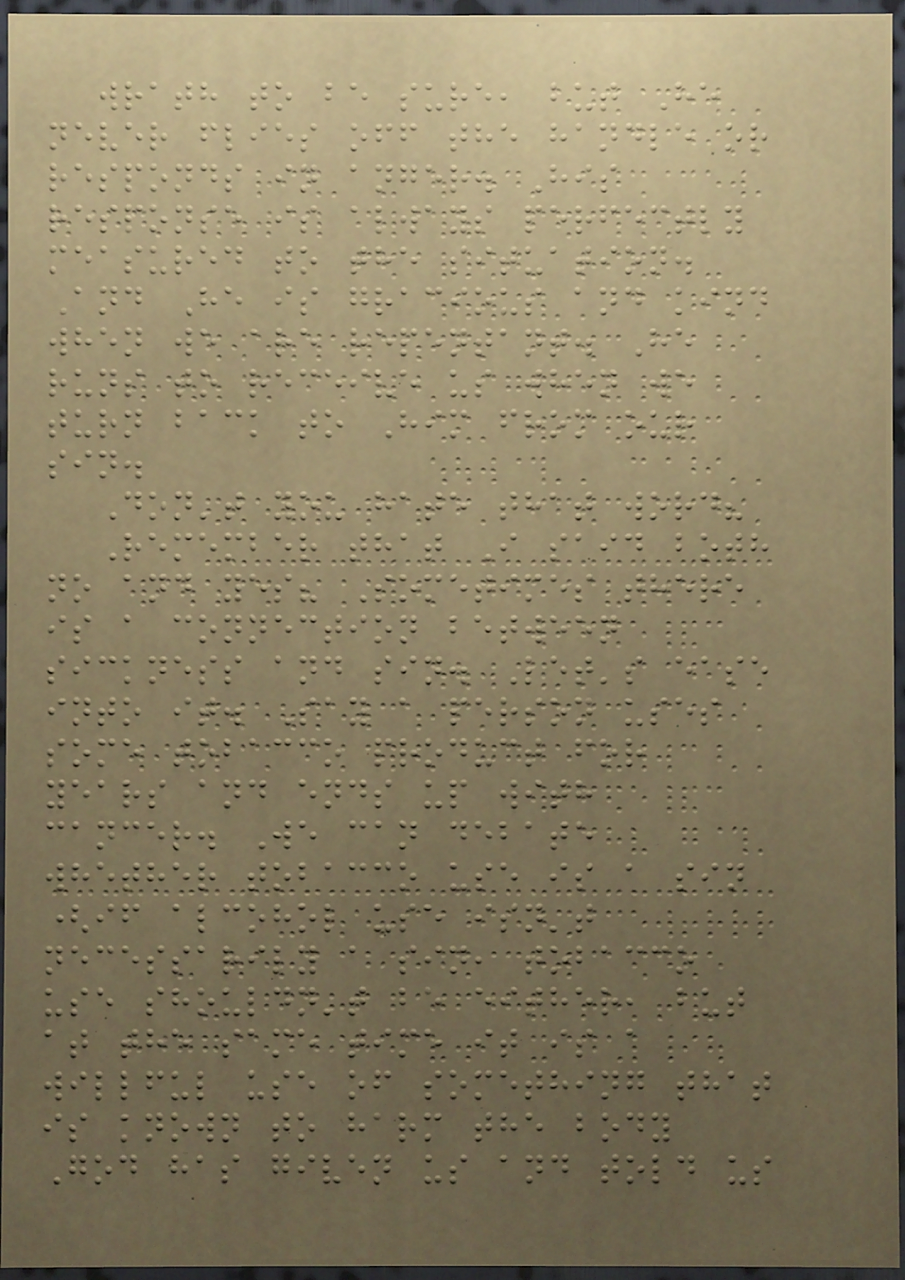wrath to be sure, but He
never flies off the handle or
responds in anger. His
response is always perfectly
measured to the situation.
And He is gracious and kind
when we are repentant. He
runs to receive us when we
turn back to Him from our
sin.
Don't you hate that word?
Remember that I said both
no and yes? Sometimes there
is a connection between
sickness and sin. Let's ease
into it. Say a person uses
some tobacco product for
years and ends up with
cancer. We can debate
whether tobacco use is a sin
(if alcohol use isn't
necessarily a sin, tobacco
use shouldn't be either, but
at the same time it is a
willful use of something that
is known to harm the body
God has given us and told us
